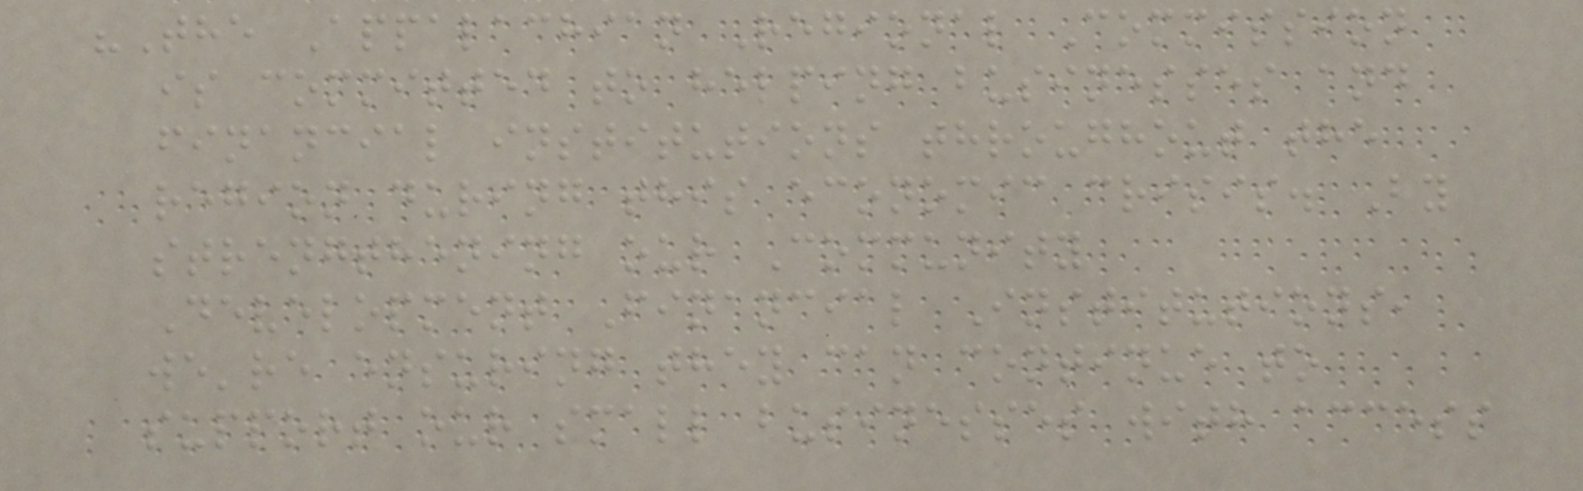"The Appalachian Regional Commission
is committed to helping businesses and
financial institutions throughout the
region during this economic crisis. By
strengthening our Community
Development Financial Institutions,
we're ensuring they can continue to
support our small businesses with access
